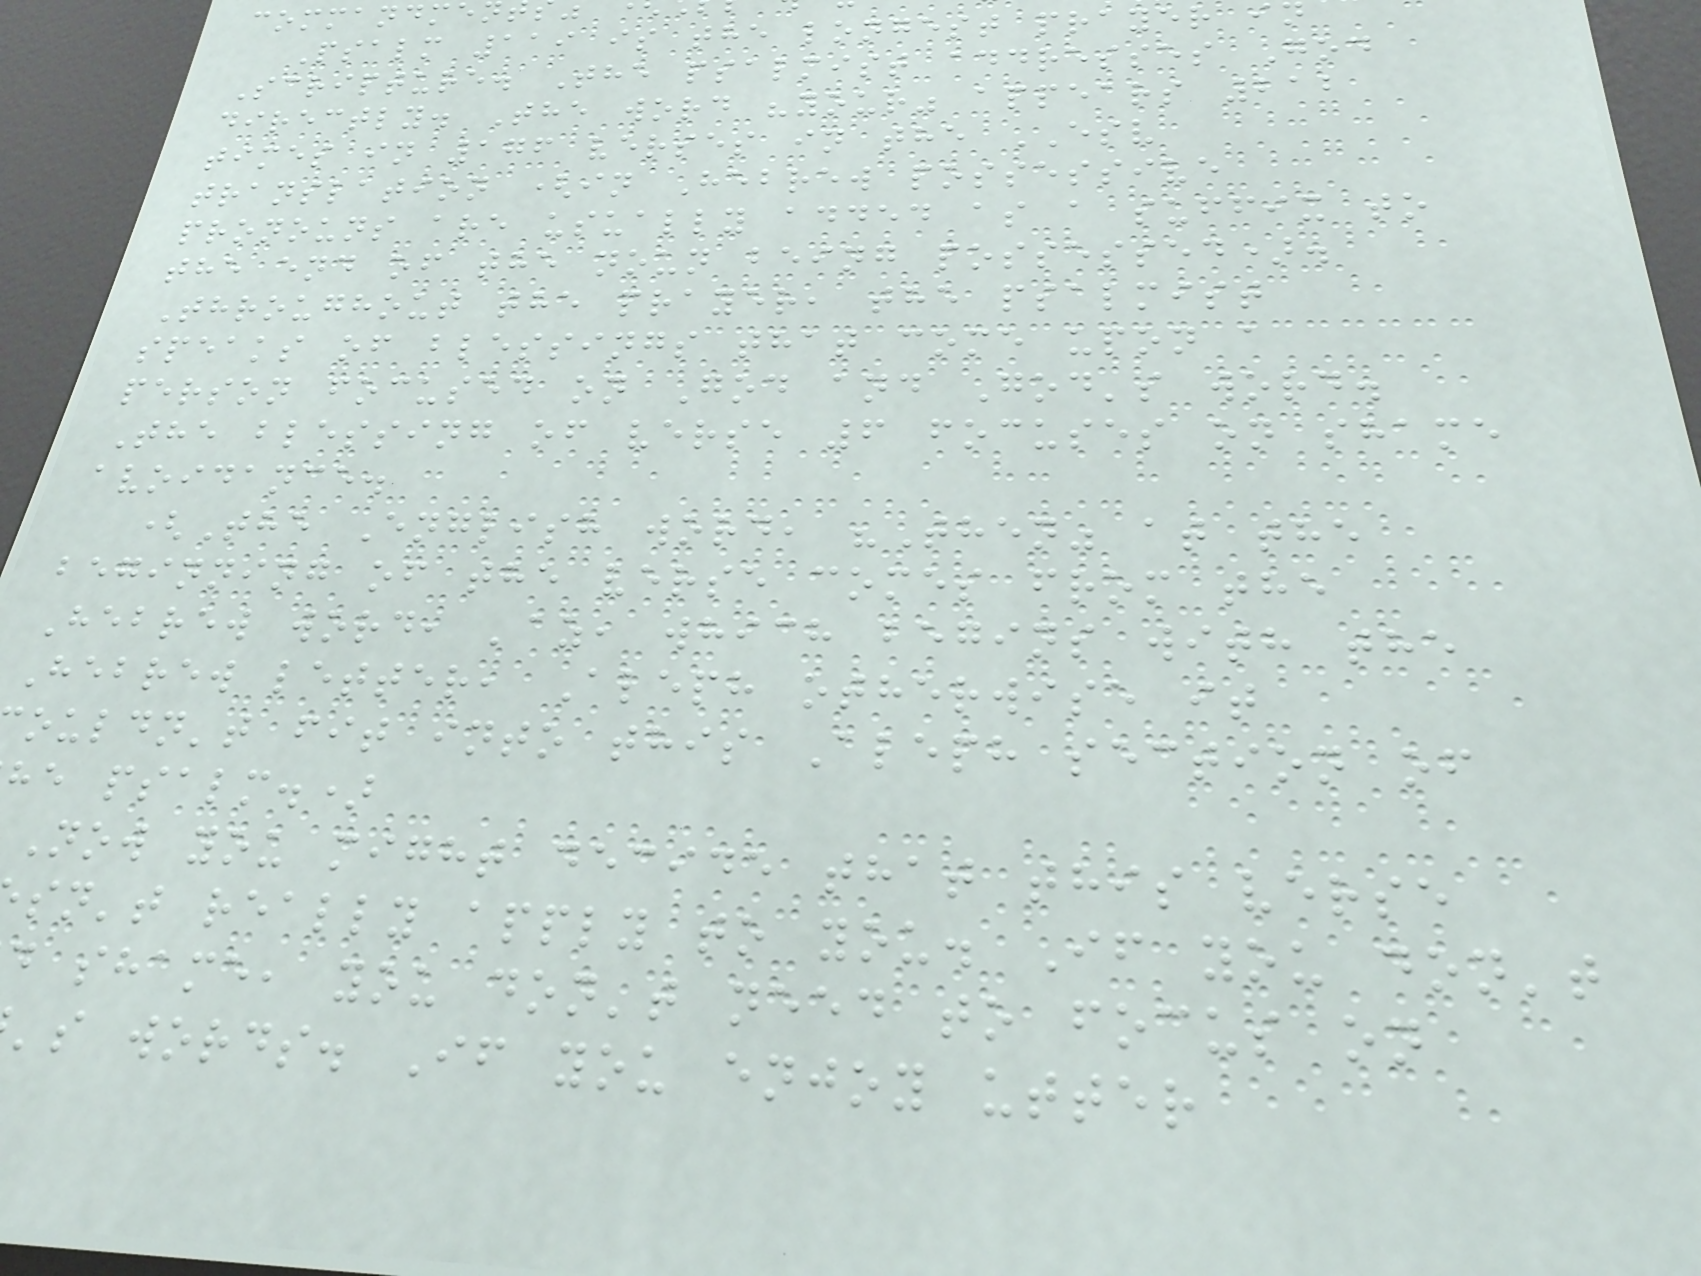Psalm 119 is the longest prayer i
Scripture. The psalmist addresses God
directly. The word "your" appears 212
times in 176 verses in the ESV
translation (in Hebrew possessive
pronouns are usually added as a suffix to
the end of the noun being possessed).
Throughout the prayer, the psalmist
speaks of blessings that come upon a
person focused on God and God's word.
The blessing of verse 6 focuses on shame
avoidance.
(The English word, "Then" at the
beginning of the verse comes from the
Hebrew word, 'az, which begins with the
Hebrew letter, Aleph otherwise it
ouldn't fit into this Aleph section of
he psalm.)
Now you might decide that this verse
sn't really apply to you. If you don't
d shame, you don't need to focus on
's words. If you enjoy utter
